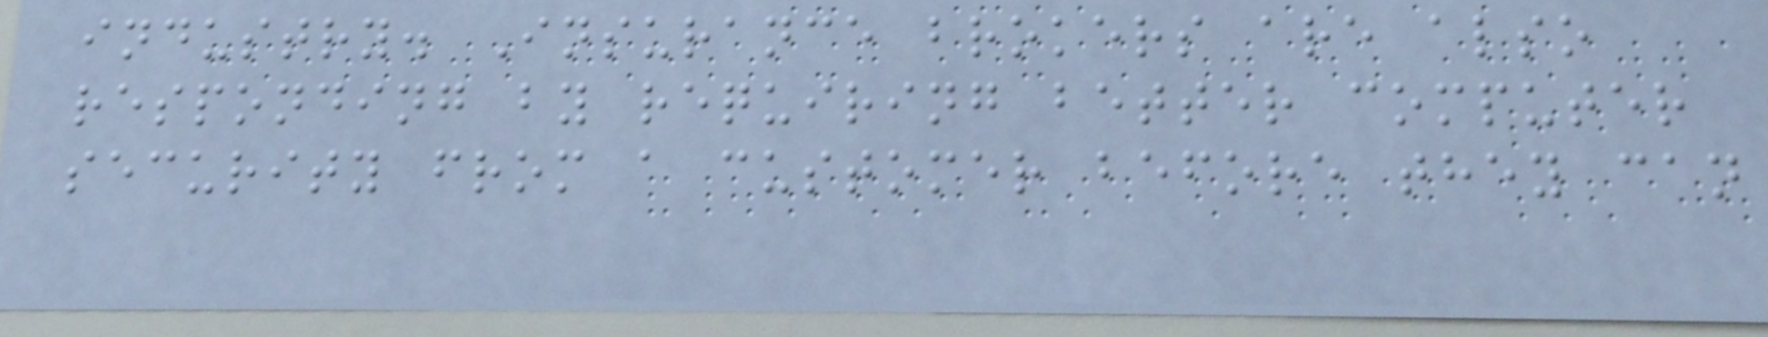industry. Insurance brokers are also
responding by requiring better computer
security from a customer before they can
